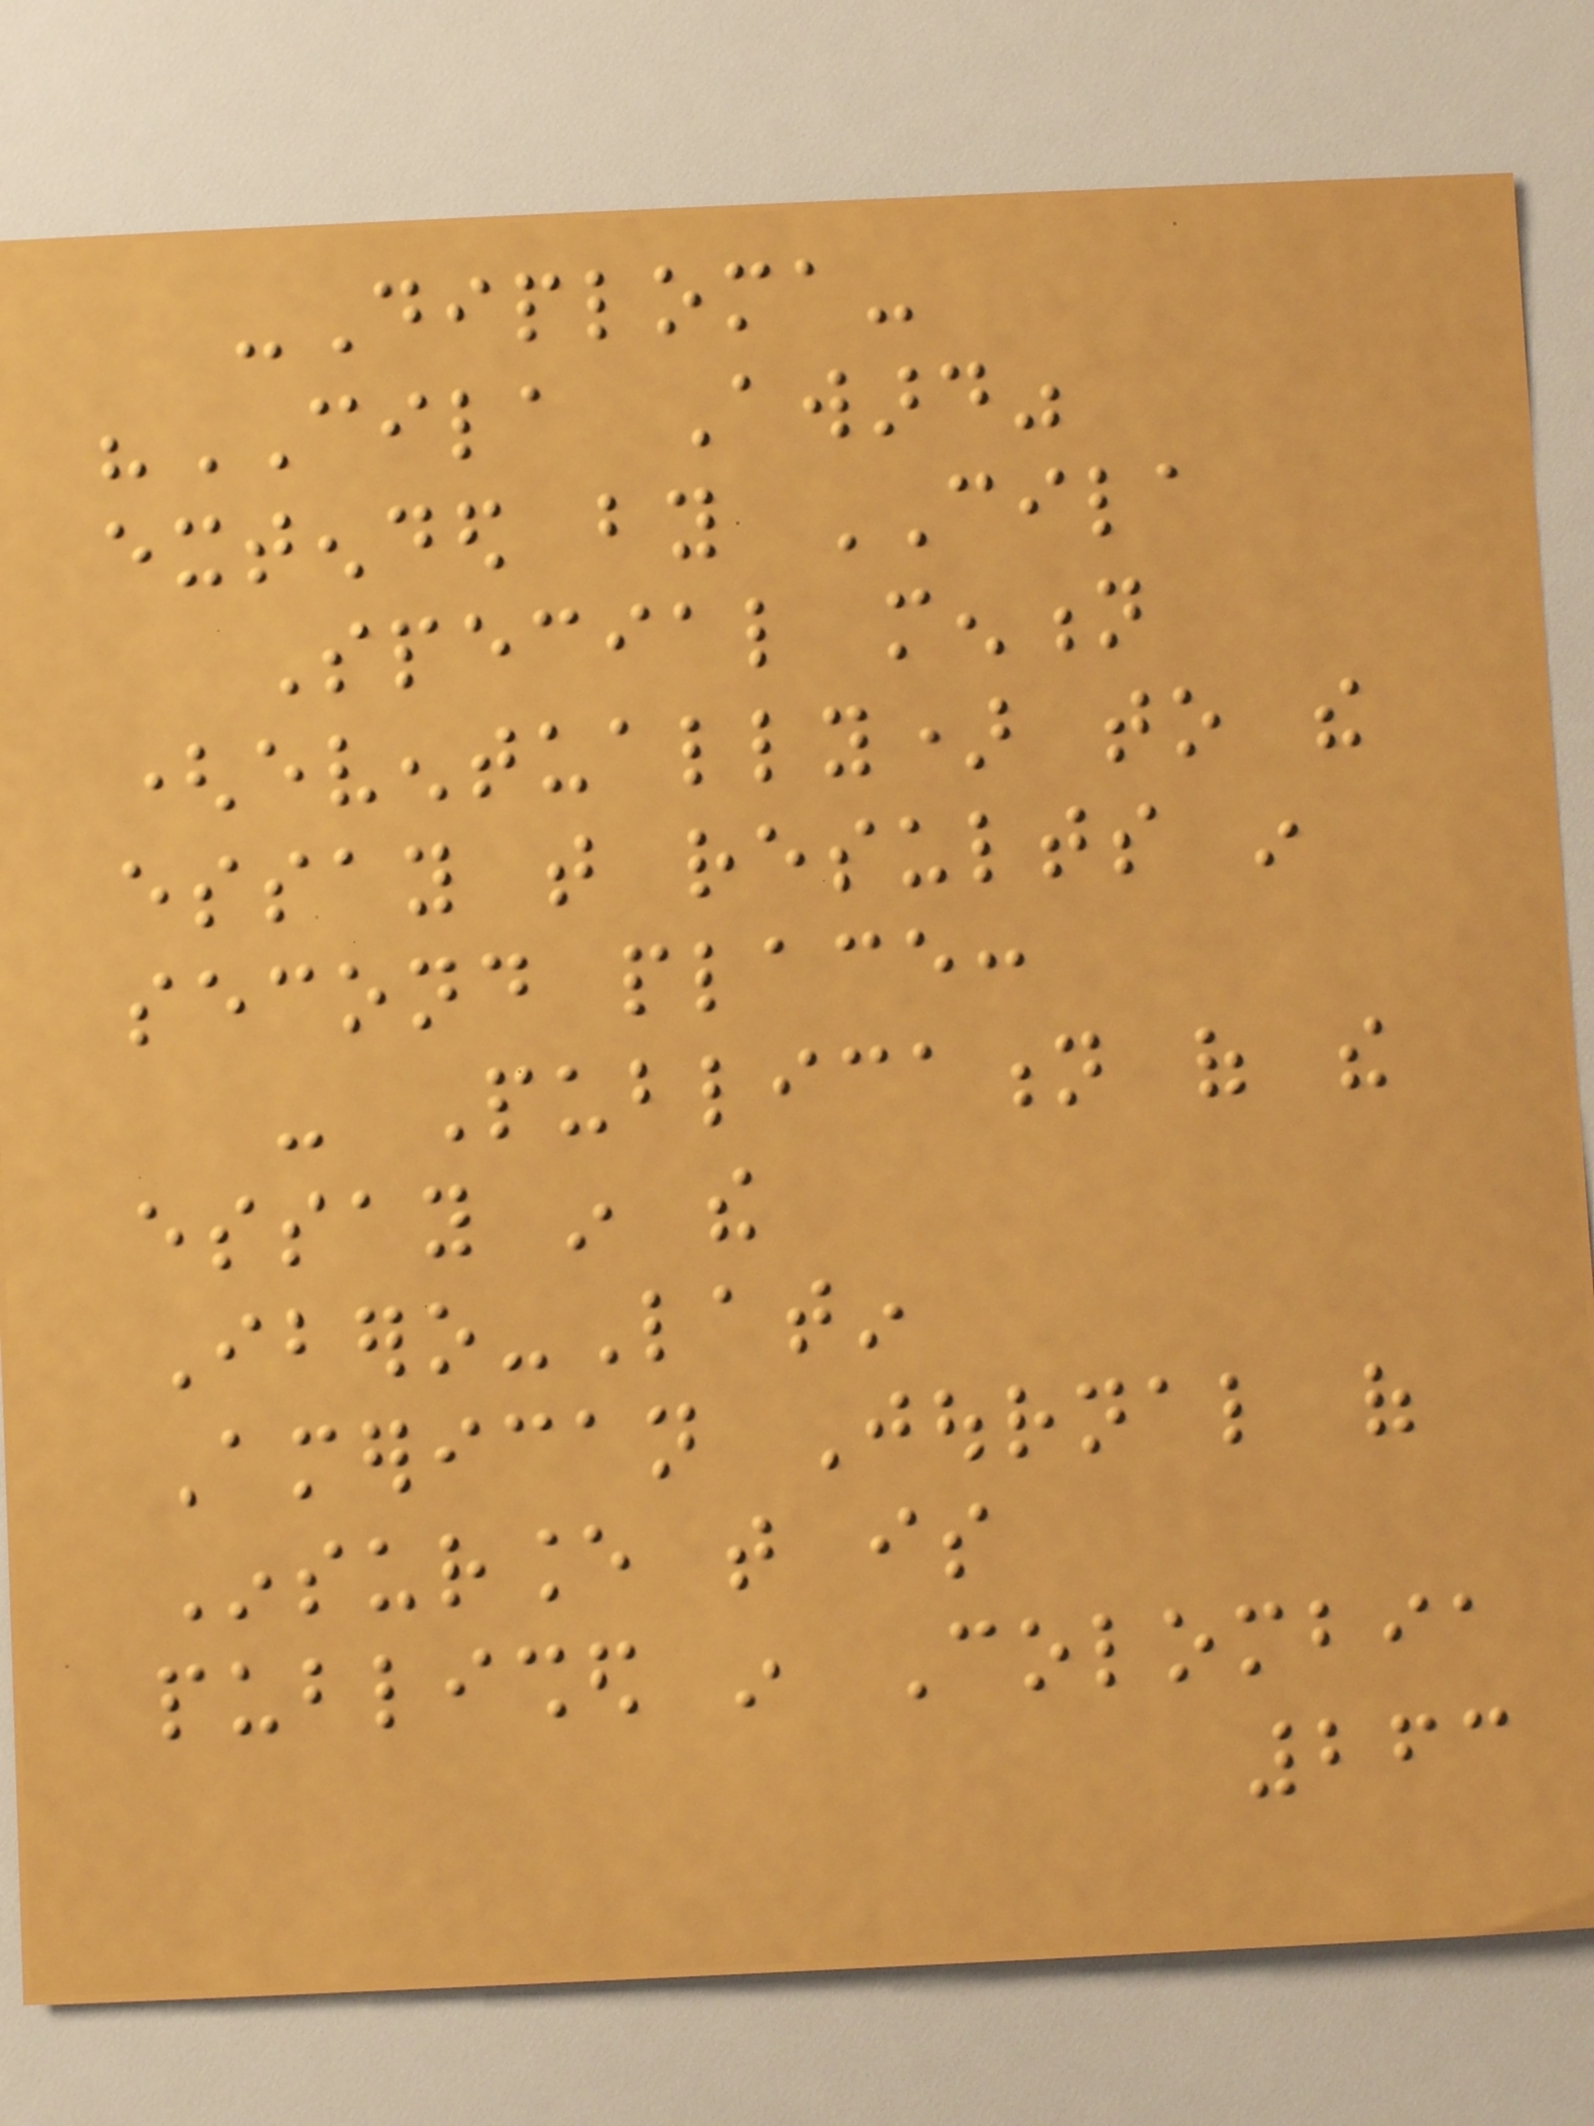-Diploma-
"CILA Award"
extended by CILA
Special mention
(eventually) to the
essay that results in
second place:
- Publication of the
essay in the
Ibero-Latin
American Journal of
Insurance that is
published in Colombia
263
